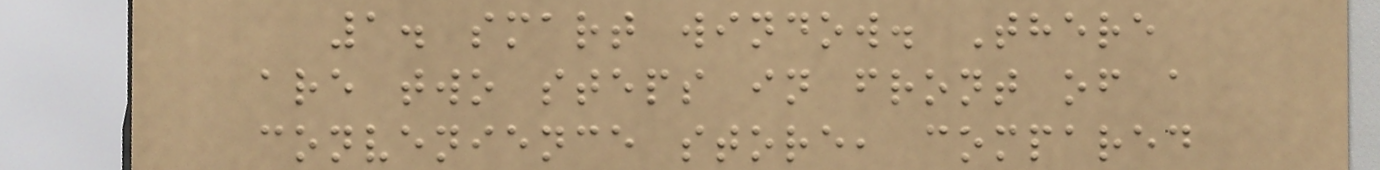1. smart window. There
are two steps in front of a
convenience store, compared
